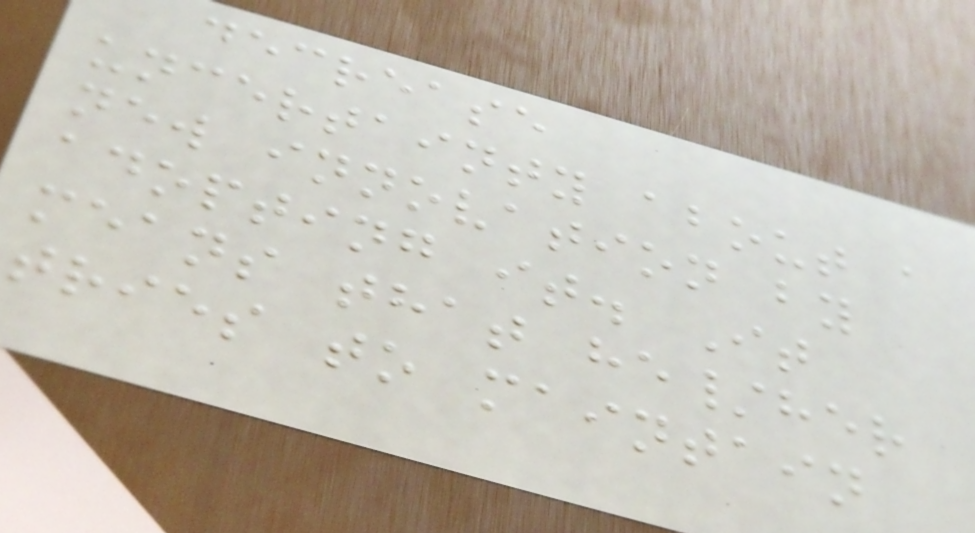decrease
uncertainty about a
new innovation by
adopting it. It
means that he/her
tries to maintain
